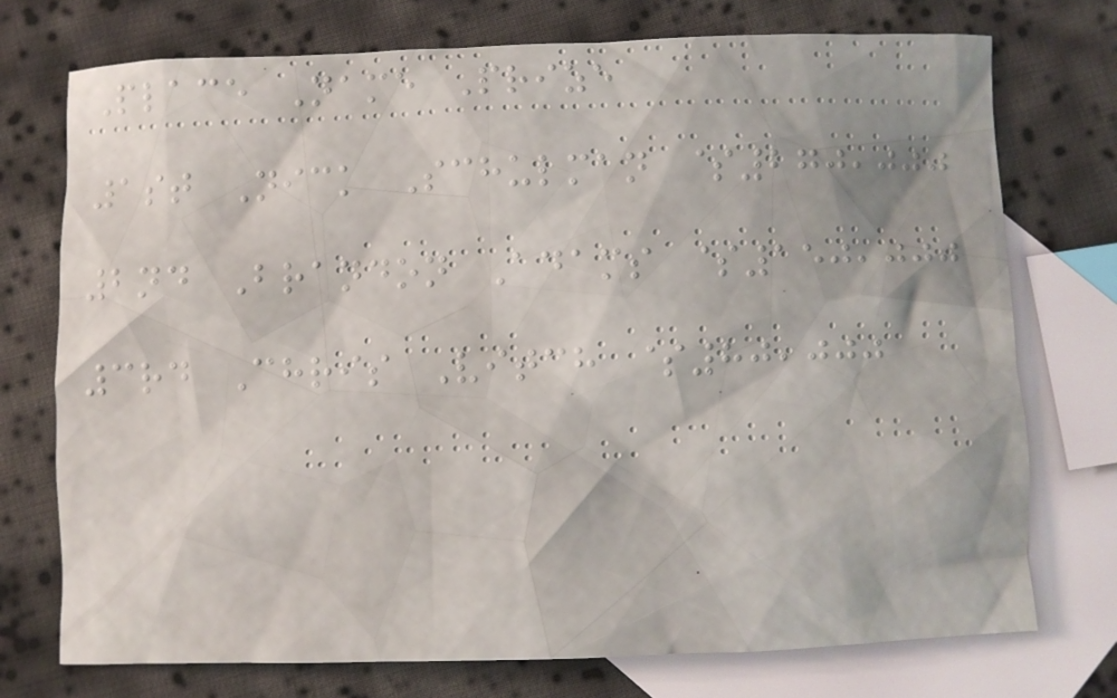Place Name Prize
1st Nick Schulman $270,000
2nd Brandon Adams $150,000
3rd Chris Vitch $80,000
